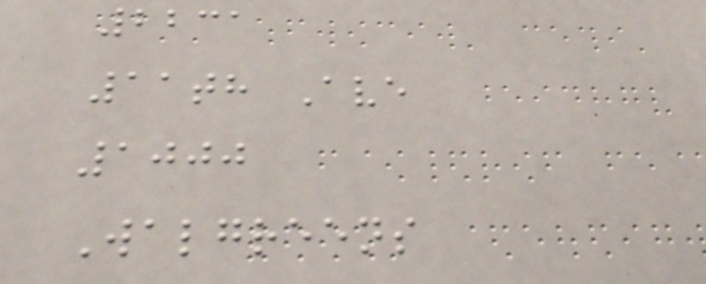2231
11th Ave
1000
Walgreens
